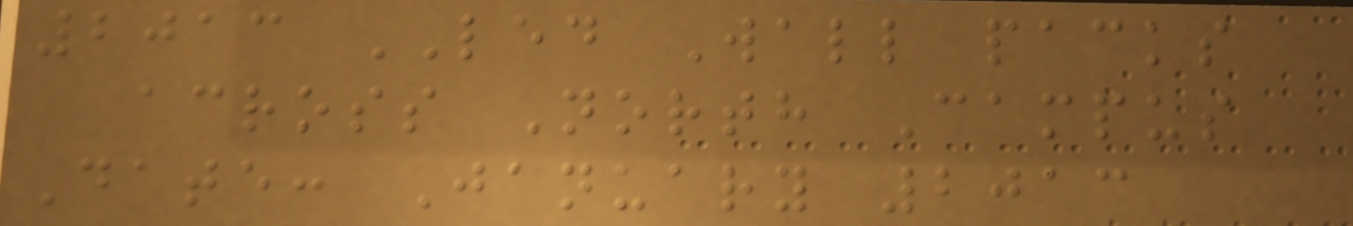2013 LED Wall packs
across North Campus
Date: January 2013
